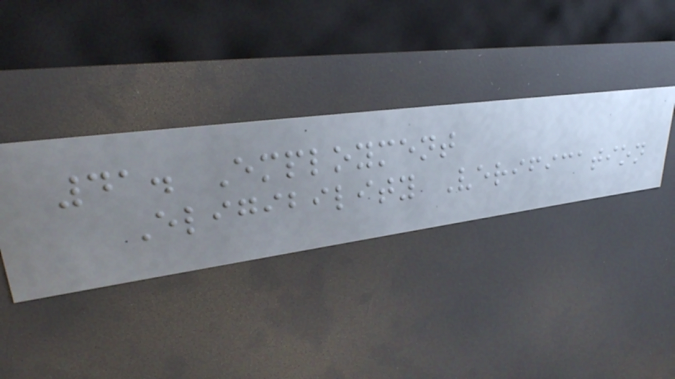41. Employment
Eligibility Verification
